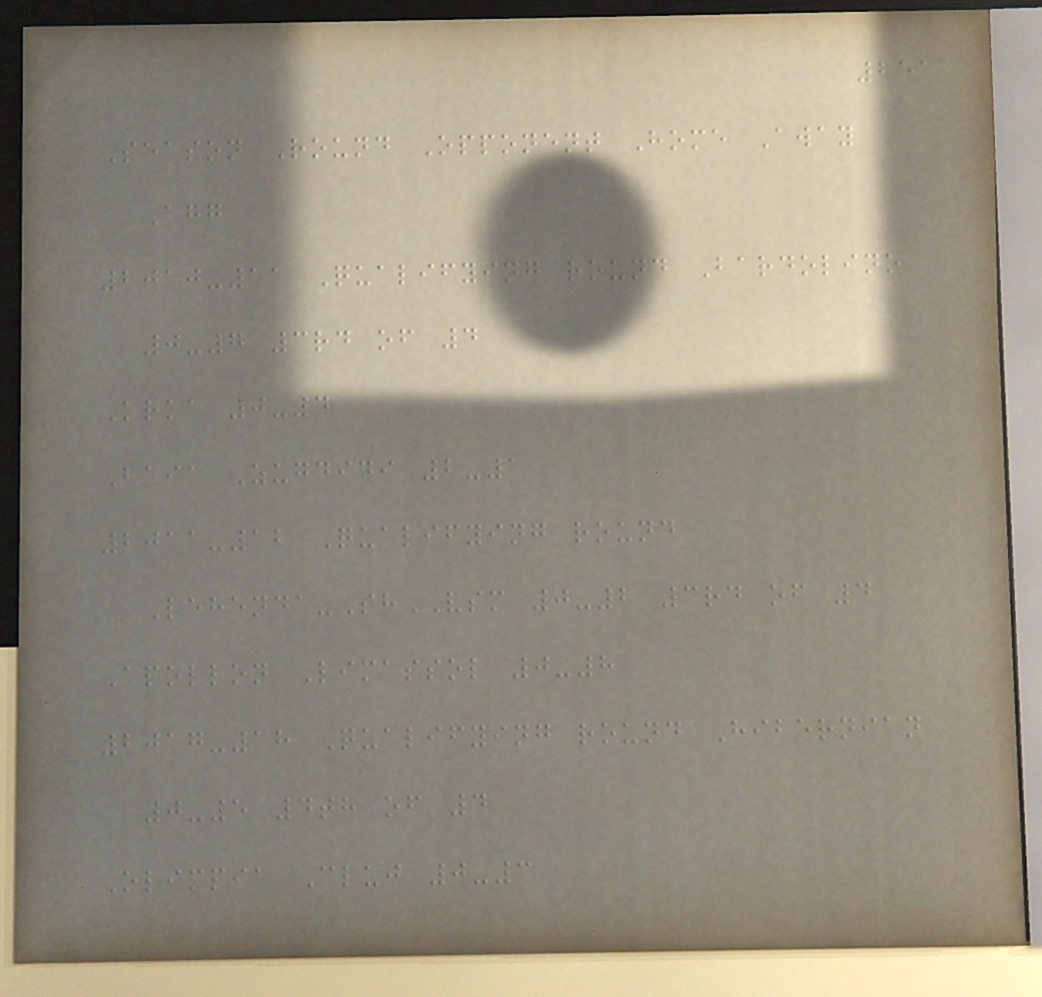251
Season Round Opponent Home Away
Agg
2010-11 Qualifying round Bardolino
0-7 3rd of 4
Krka 0-4
Baia Zugdidi 2-1
2011-12 Qualifying round
Lehenda-ShVSM 0-2 3rd of 4
Apollon Limassol 0-8
2017-18 Qualifying round Hibernian
0-5 4th of 4
Olimpia Cluj 0-3
